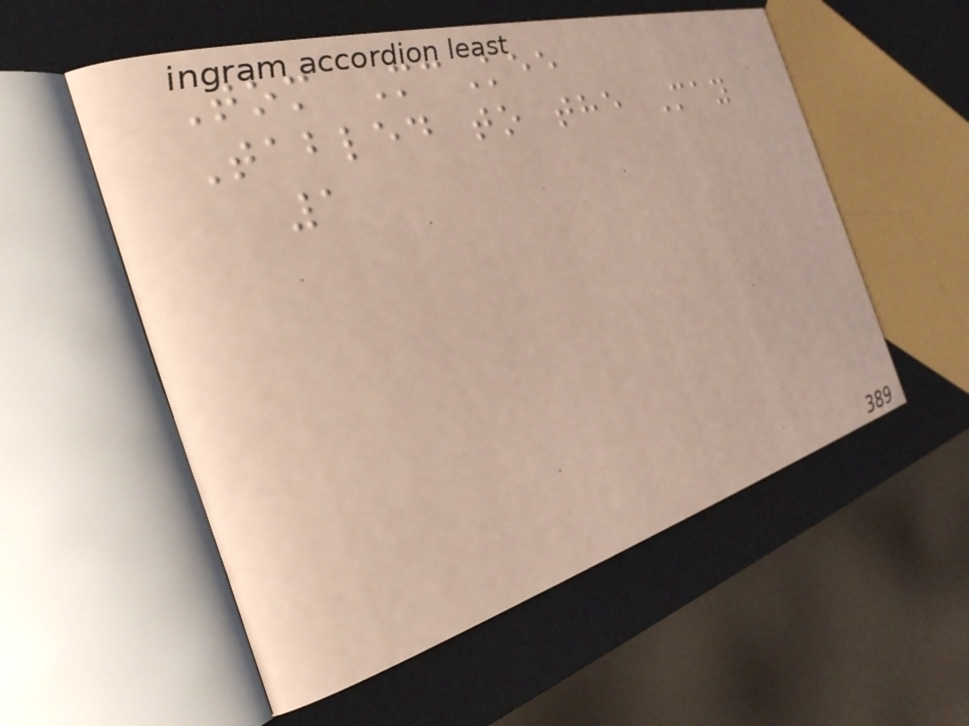Tom McKee
Tabled to the May
1
